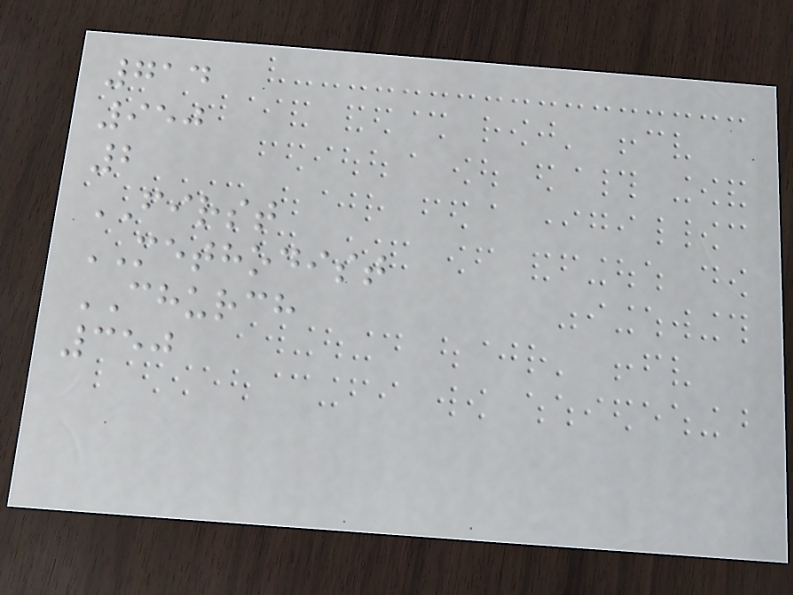714
950
2
FIRST
METHODIST
CHURCH
350
